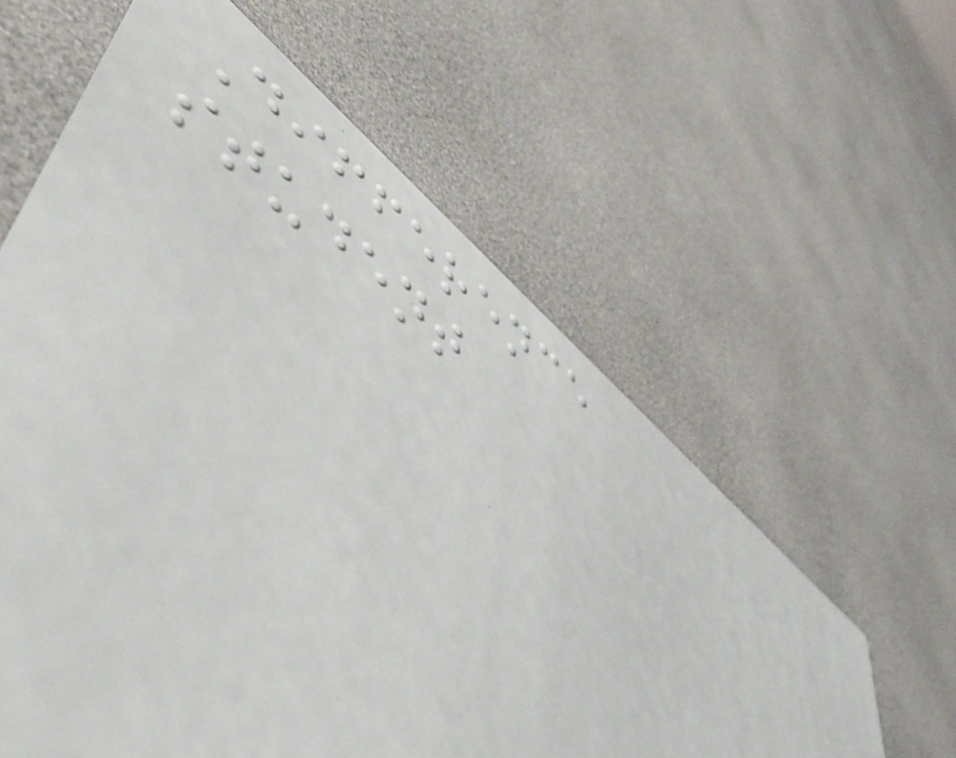Difference
student
